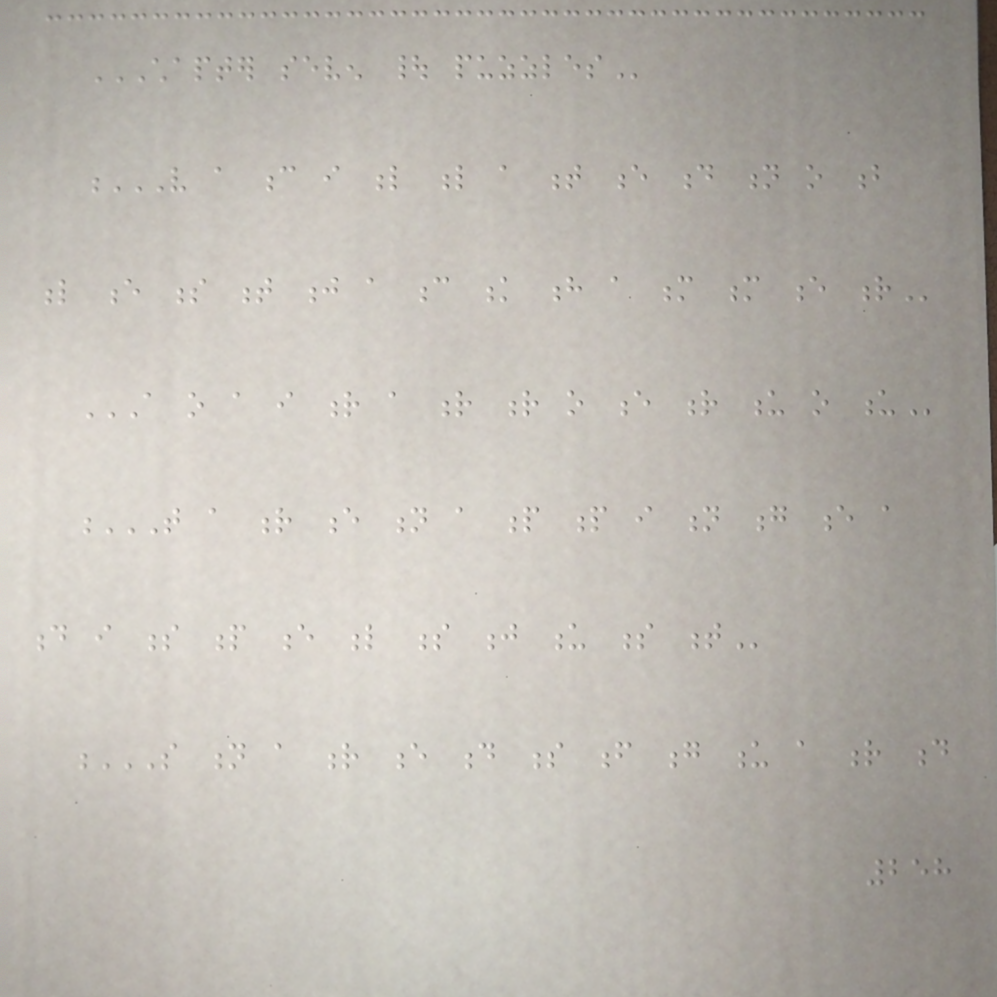CHAPTER SEVEN | PUZZLES
V A C I L L A T E D N O B
L E S T J A C K H A M M E R
A O A I R A R R O E R U O U
T A R E N A P P I N G E A
D I S P E L S J U S T
S N A R E D S F G U A R D
258
